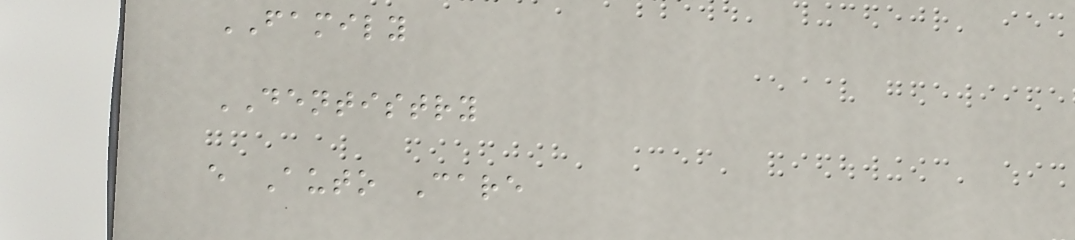FAMILY
DENTISTRY
e Auto Care
